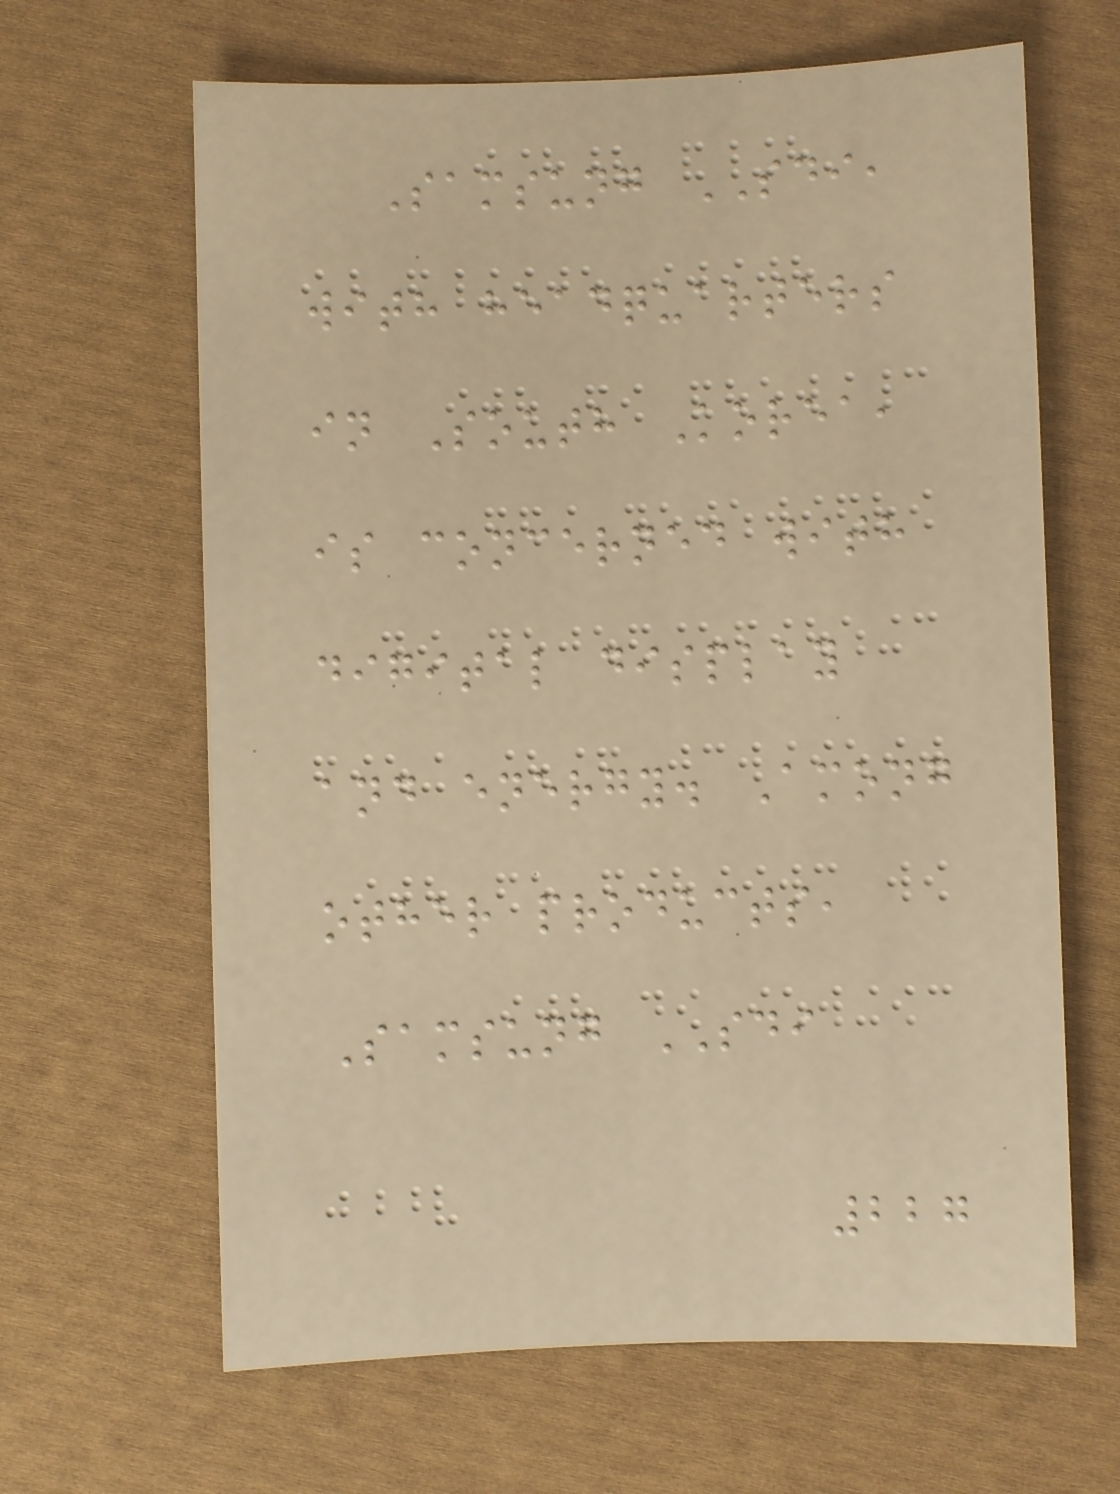Samsung SDI,
with headquarters
in South Korea,
is concerned with
digital display
and energy. Among
other products,
Samsung SDI
227
